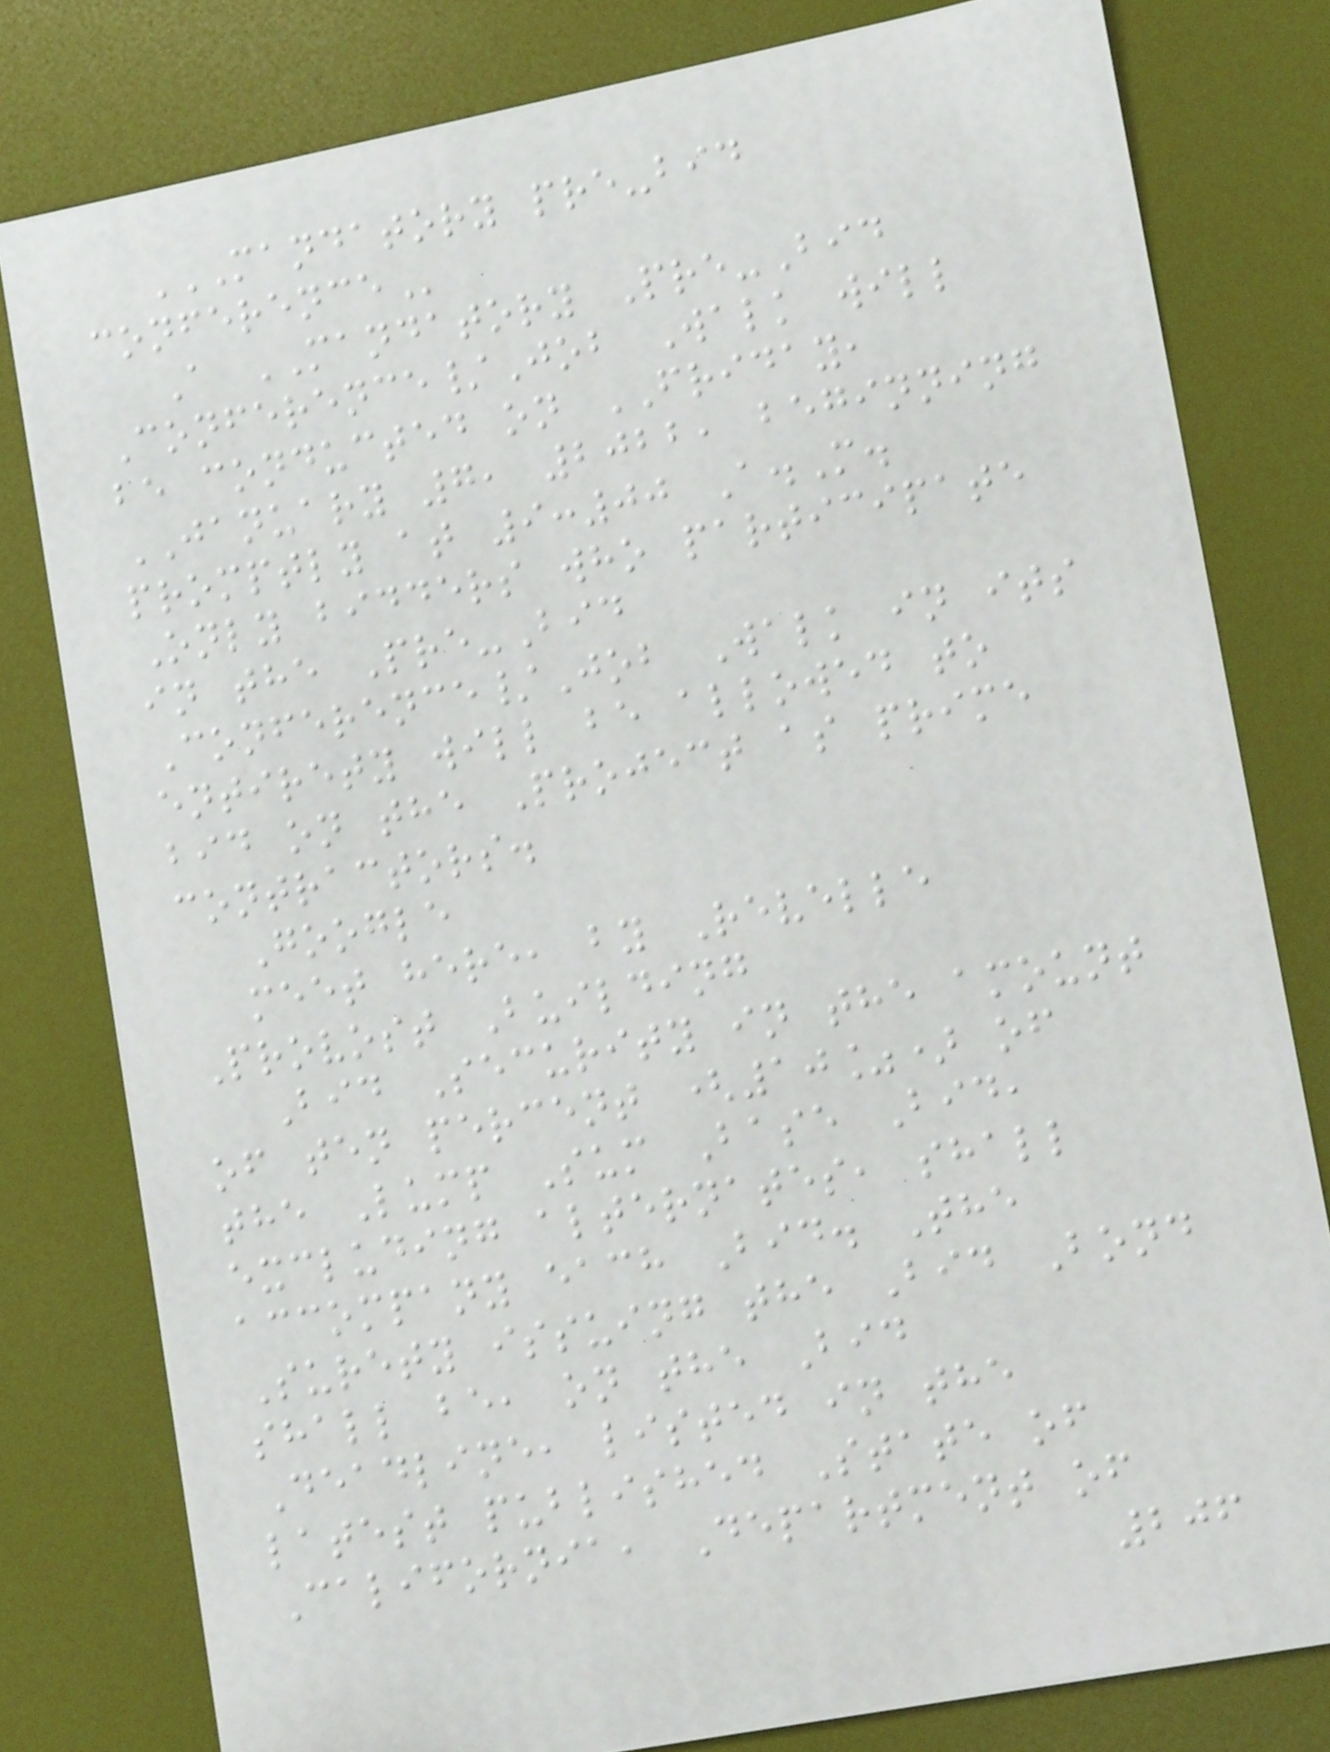MANDATORY PRE-BID
CONFERENCE
A MANDATORY Pre-Bid
Conference/Job Walk will
be conducted on FRIDAY,
JANUARY 7, 2022, beginning
promptly at 9:00 A.M.
Only bidders who participate
in the Pre-Bid
Conference/Job Walk in its
entirety will be allowed to
bid on the Project as prime
contractors.
Google
meet here, by Revelle
Provost Building
Bid Security in the amount
of ten percent (10%) of
the Lump Sum Base Bid,
excluding alternates, shall
accompany each Bid. The
Surety issuing the Bid Bond
shall be, on the Bid
Deadline, listed in the
latest published State of
California, Department of
206
